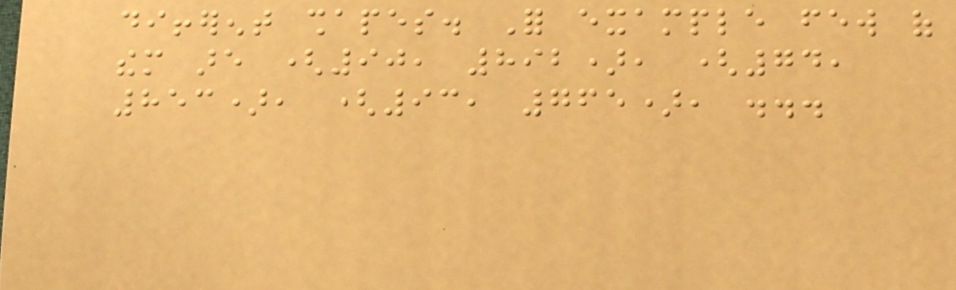different shapes. For example few of
them are (90, 892), (74,
853), (93, 765), ...
